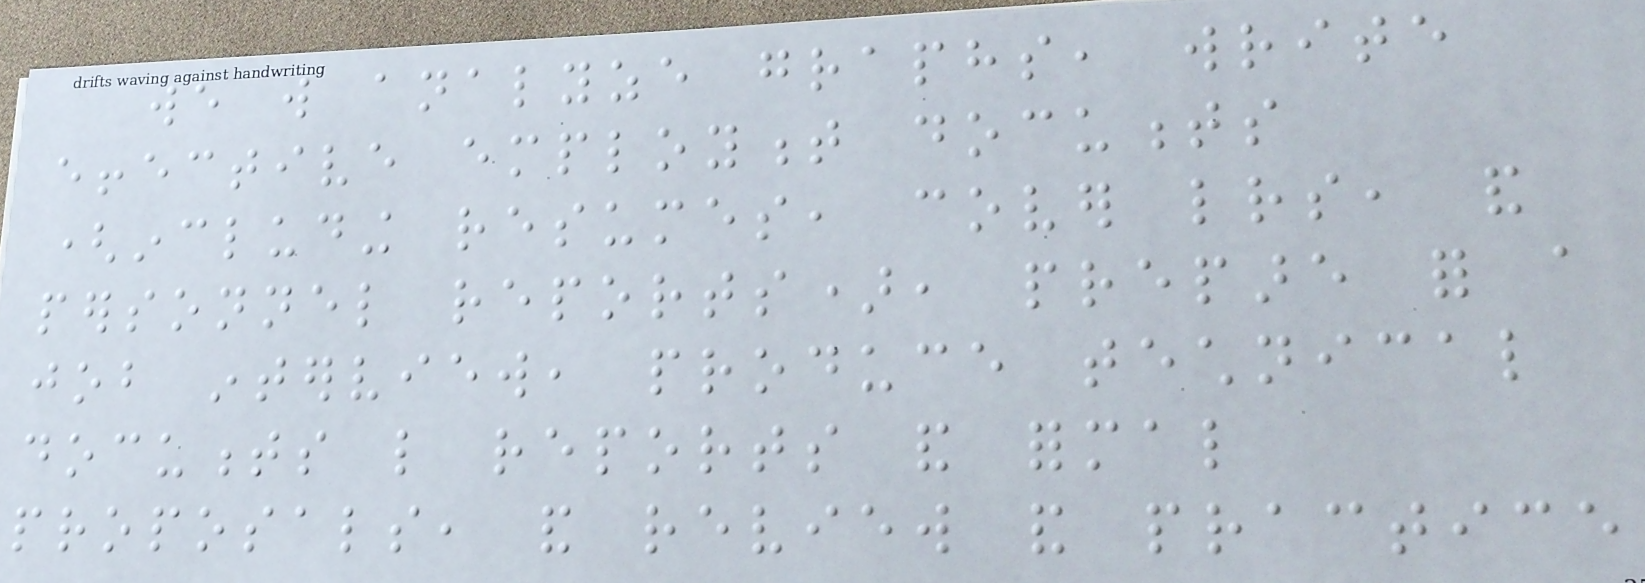we will analyze graphs, write
effective employment documents
(including resumes, cover letters, and
personnel reports), prepare for a
job interview, produce technical
documents like reports and formal
proposals, and review and practice
